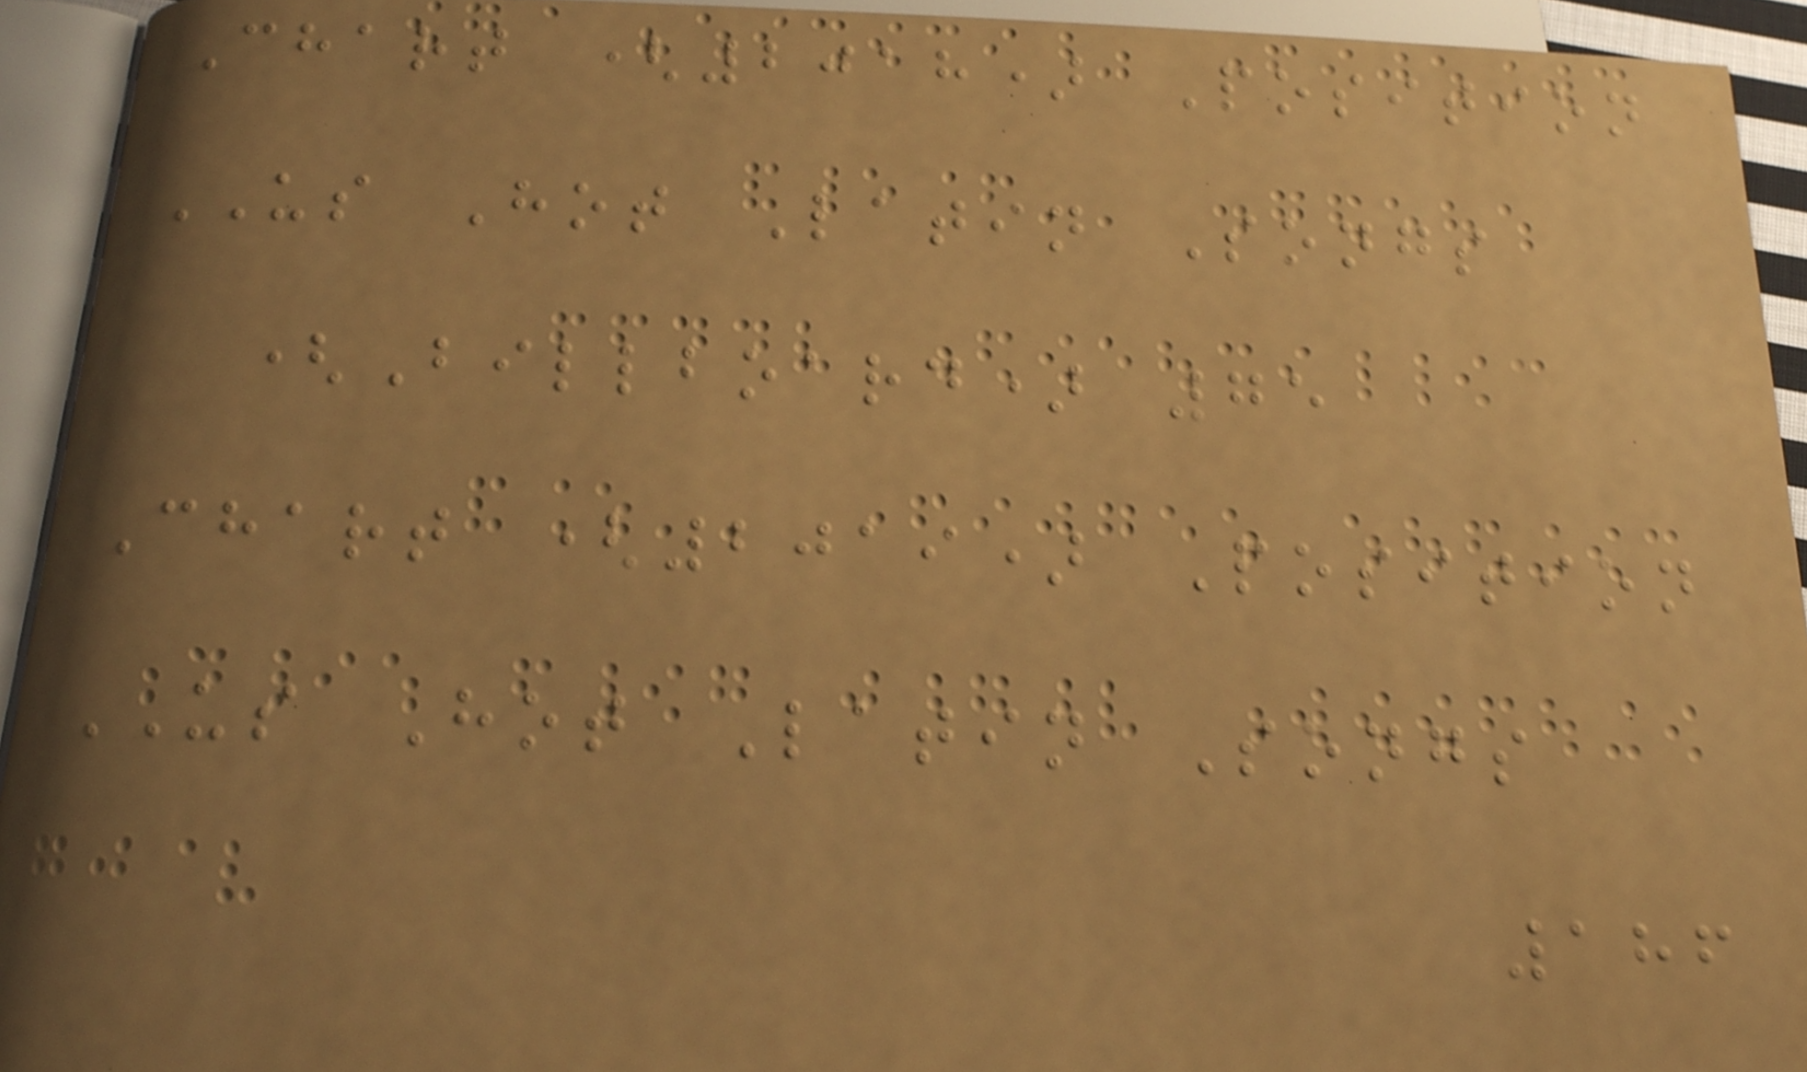Chart (2018) Position
US Hot Latin Songs
(Billboard) 75
Chart (2019) Position
US Hot Latin Songs
186
